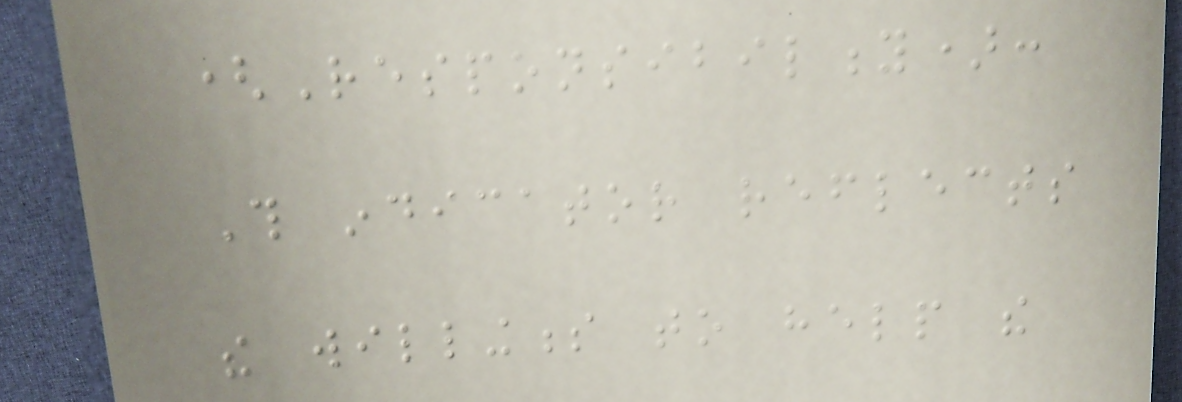(Responsibility):
This indicator reflects
the willingness to help the
